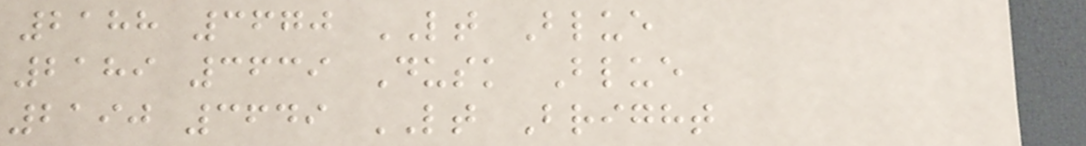2188 3670 LT Blue
2189 3639 Dusk Blue
2190 3649 LT Bright
